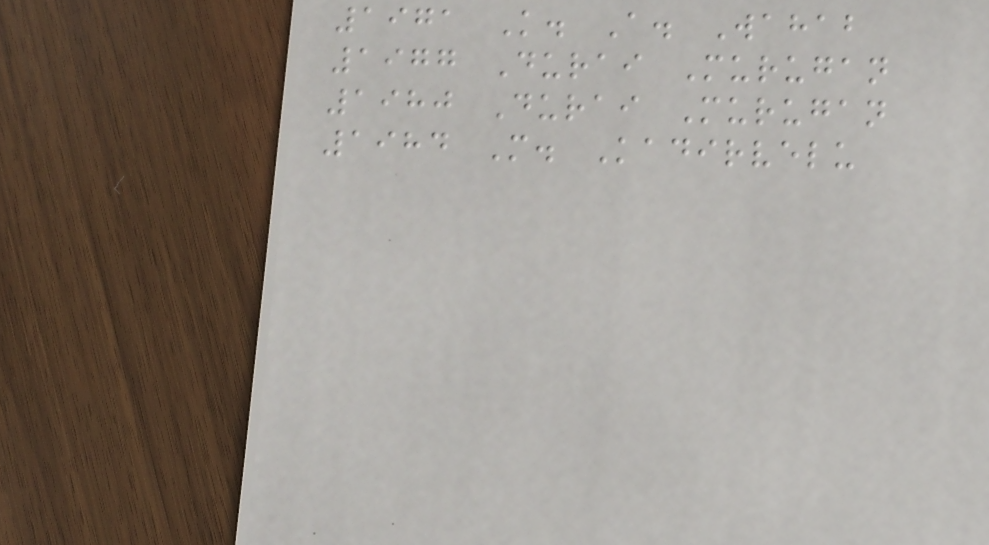1971 K. A. Wahab
1977 Durai Murugan
1980 Durai Murugan
1984 M. Kadirvelu
